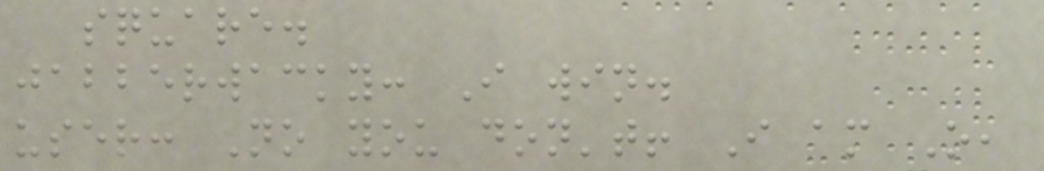square.
jabberwacky: I win.
user: No you don't! I am O,
